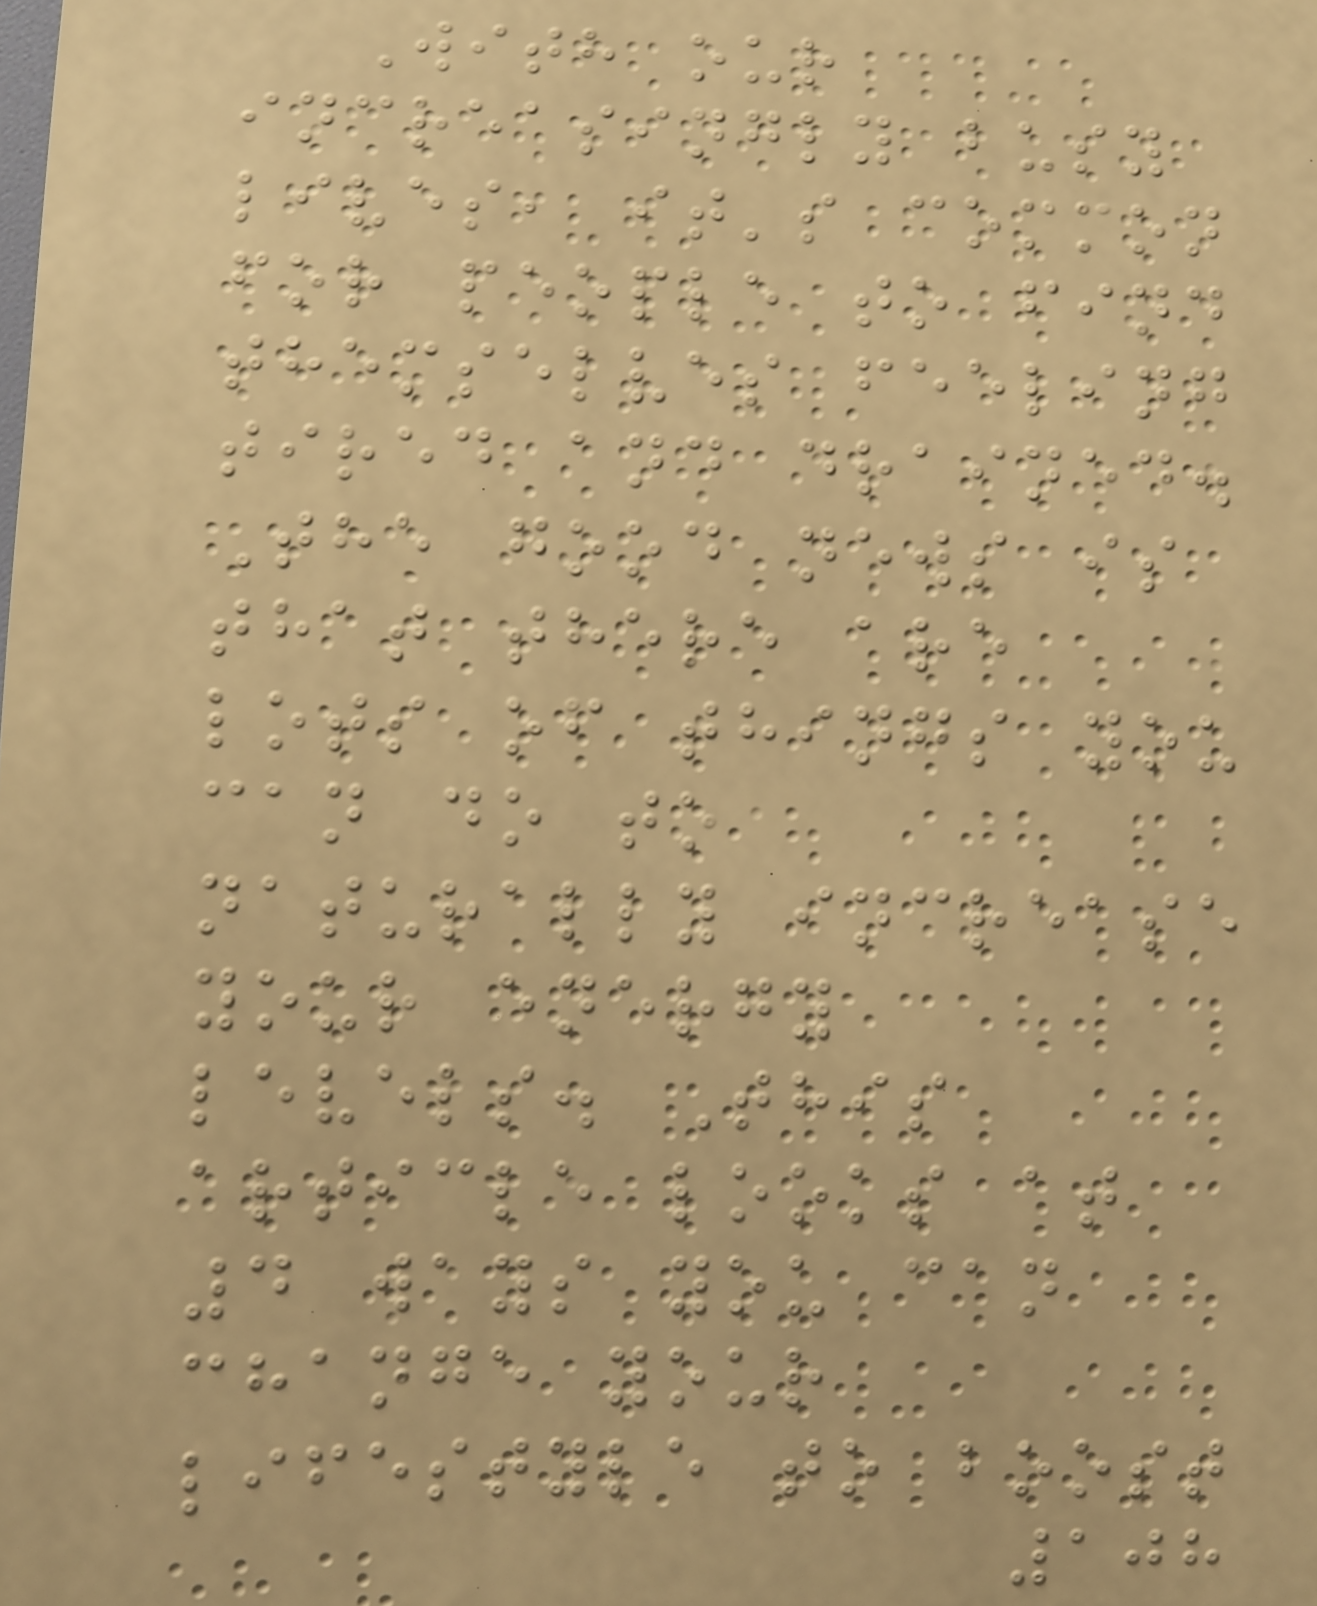With our
increasingly busy
lives, it's common
for people to find
themselves feeling
tired and drained.
The good news is
that there are
lots of things you
can do to
naturally increase
your energy
levels. This
article looks at
4 ways you can
change your
lifestyle to boost
108
